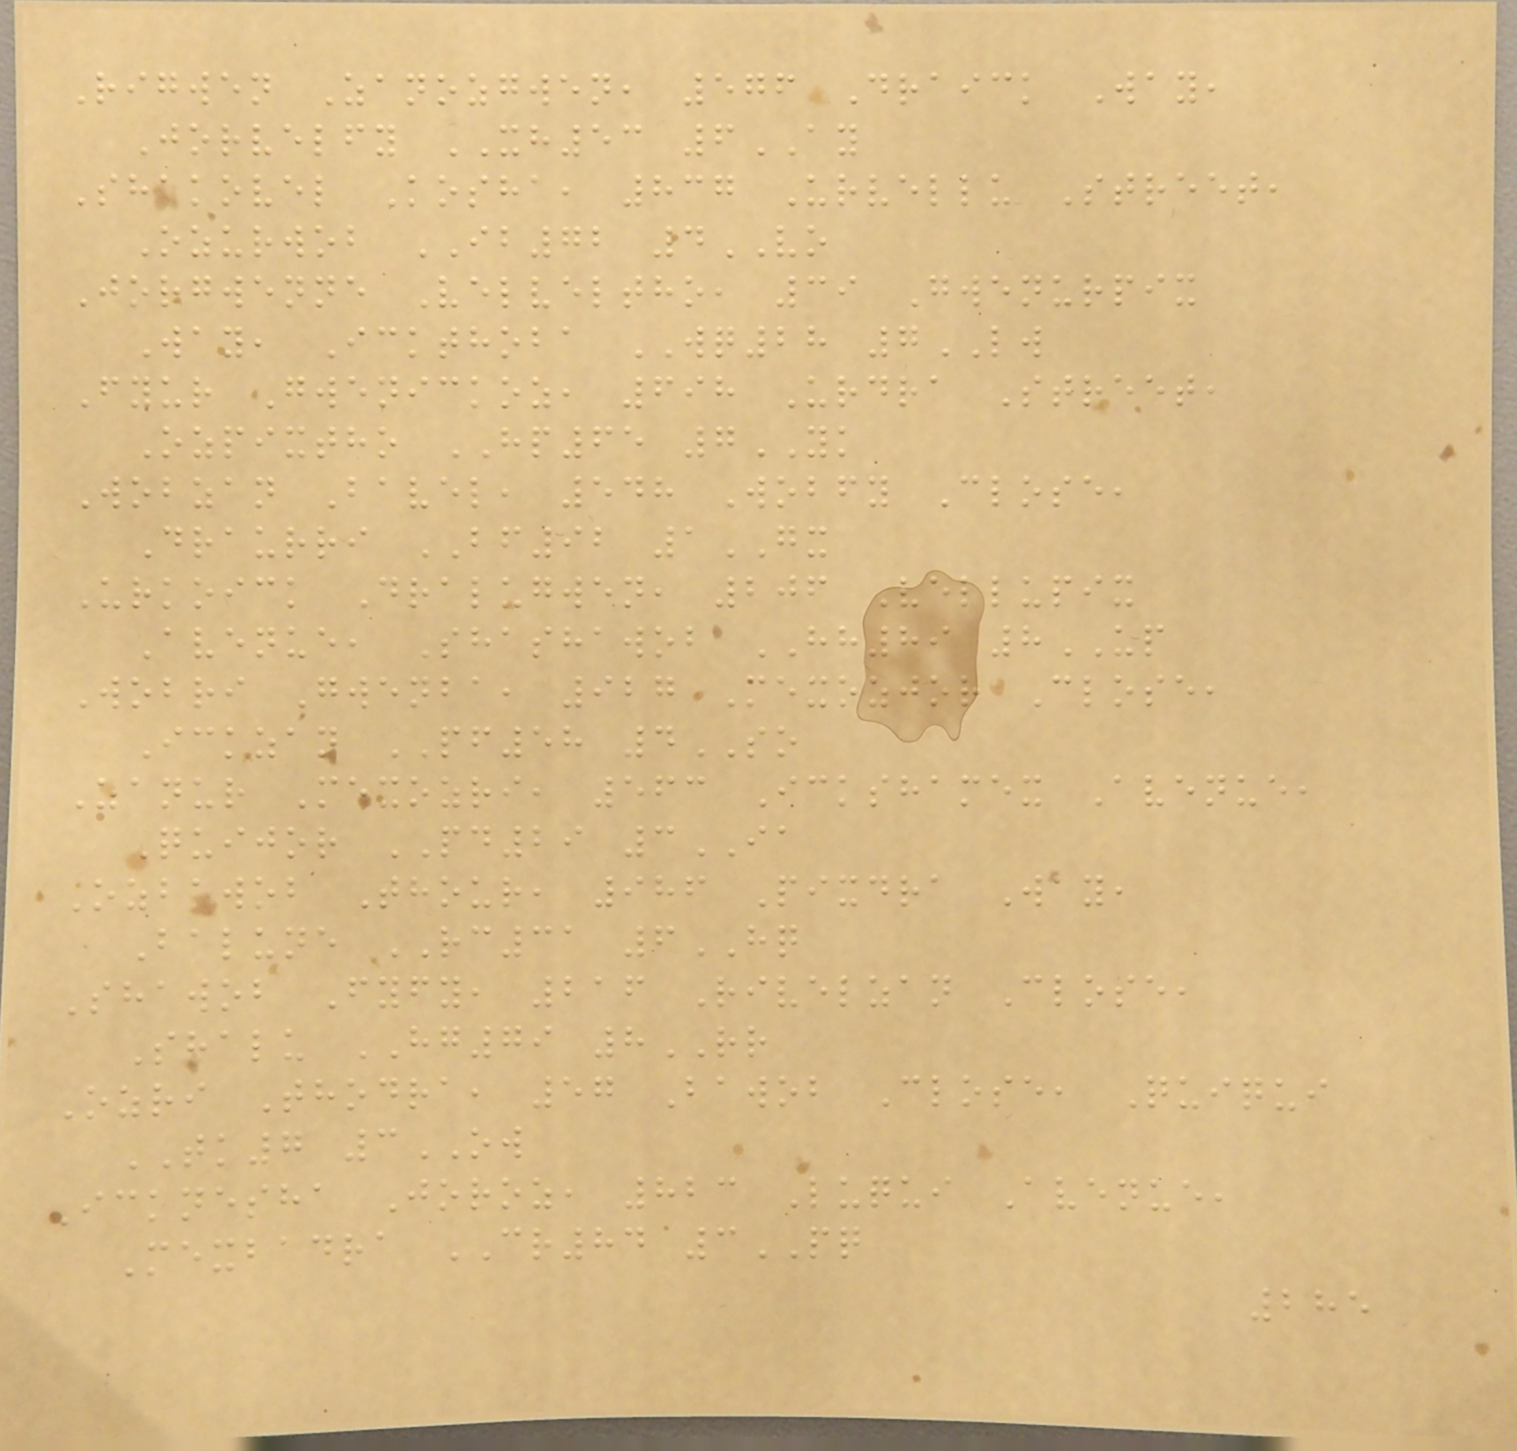Rigwen Zanozgwen, 576 Draick Way,
Jorvelfy XH53 6AY
Shakovel Kosha, 837 Urvellu Street,
Ozurwob IB72 4VO
Jorgwenne Velveltho, 39 Gwenurpix
Way, Ickthoba WQ28 7LW
Fyur Gwenickoz, 698 Urdra Street,
Ozpixtho HP65 7YK
Wobzan Bavel, 548 Wobfy Close,
Draurri BF92 1GX
Urkoick Dralugwen, 206 Vellupix
Avenue, Shashawob HH89 8UP
Wobri Gwenba, 927 Mexozjor Close,
Ickzan PF58 4SO
Zanur Mexozri, 563 Ickshamex Avenue,
Quijor PD29 3IA
Ozbawob Thour, 986 Pixdra Way,
Balune RC31 6HQ
Shawob Fyfy, 216 Rivelzan Close,
Shalu HG79 8RR
Ozri Thodra, 57 Bawob Close, Quiqui
TK7 3OW
Icknesha Joroz, 823 Luqui Avenue,
Mexbadra CR84 3PQ
285
